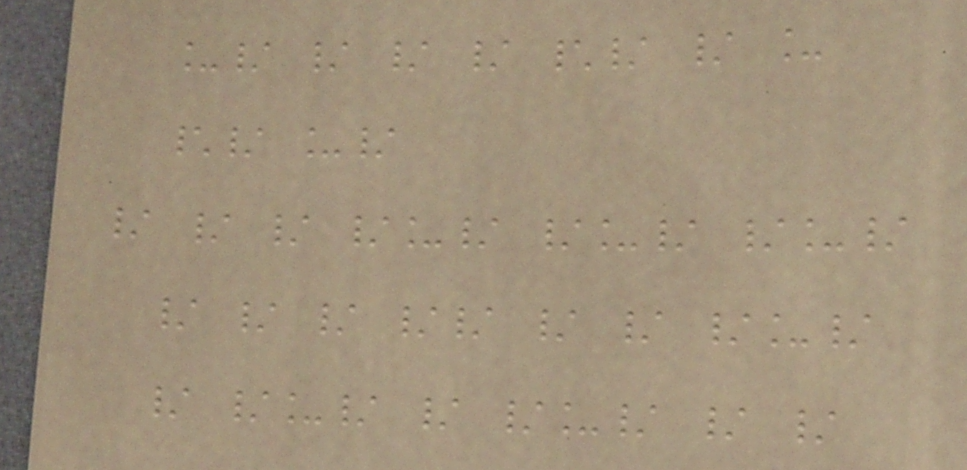_/ / / / \/ / _
\/ _/
/ / / /_/ /_/ /_/
/ / / // / / /_/
/ /_/ / /_/ / /
